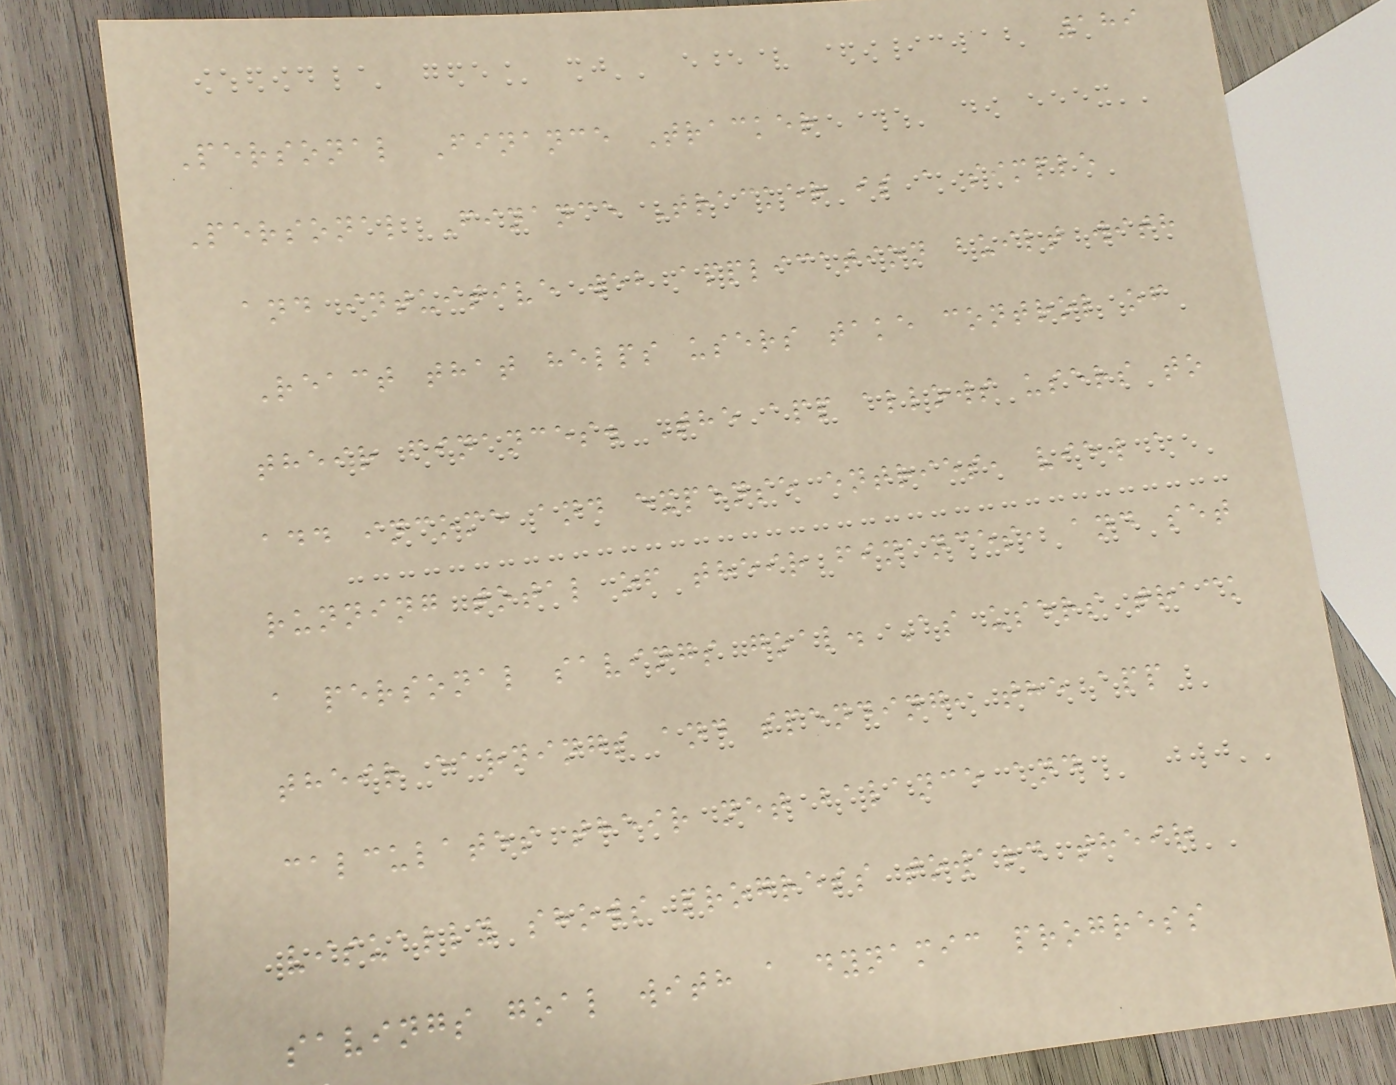189
Personal Finance Tracker
Personal Finance Tracker is a simple
and intuitive web application built with
React that helps users take control of
their finances. The app allows users to
add income and expense entries, view a
running total of their finances, and set
a personal savings goal. As users track
their earnings and spending, the app
calculates their net balance and
visually shows progress toward their
savings goal with a dynamic progress
